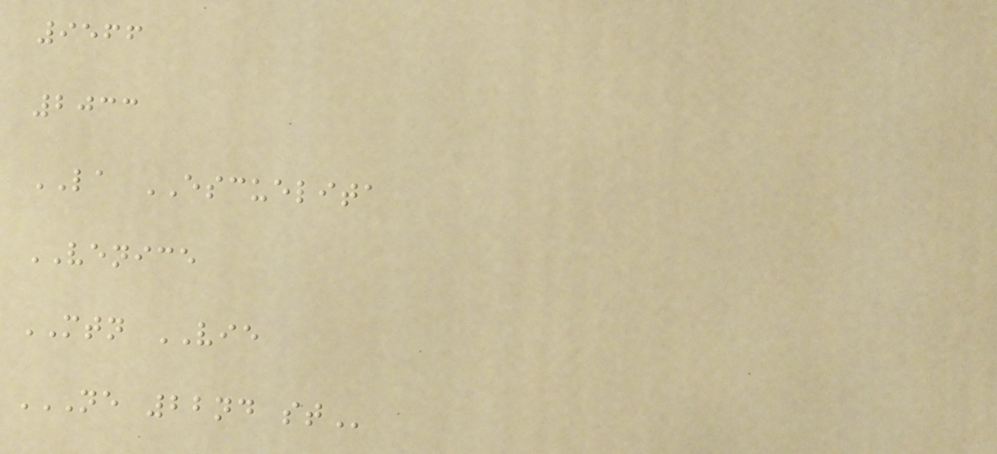9566
2033
LA ESCUELITA
VENICE
MTN VIE
NE 22ND ST
